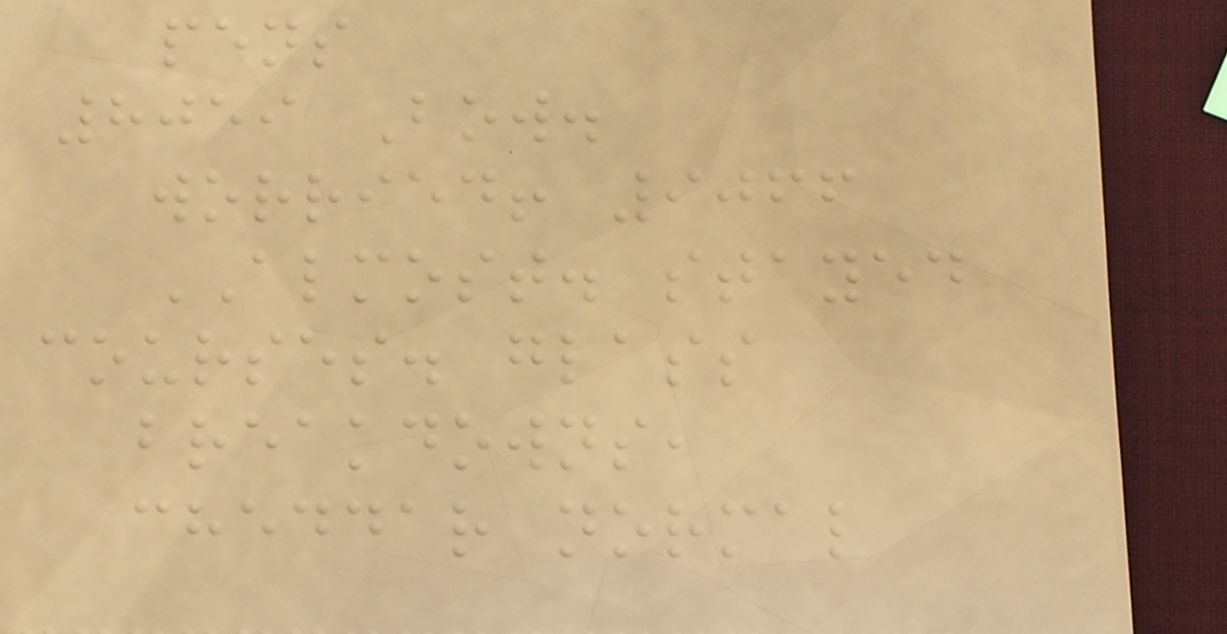pens
8059 Bow.
worried! 9066
ALMOST. stayed
courses. glass
breakdowns,
cheddar normal
